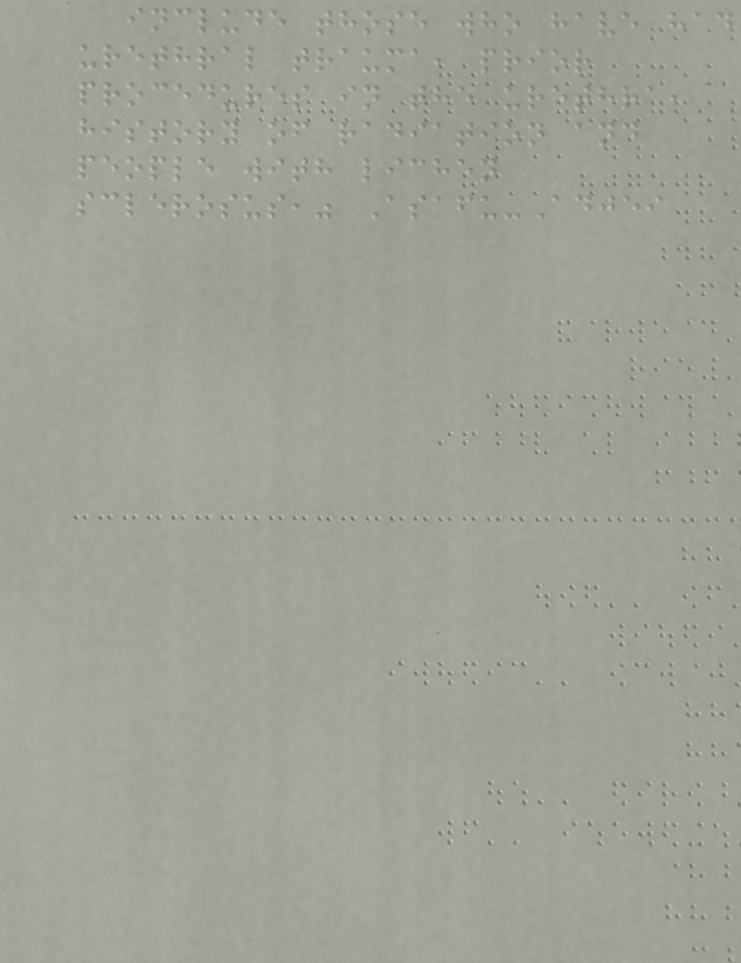include those who have had
urethral trauma, prior
procedures in the urethra,
history of radiation and
people with lichen
sclerosus," Asafu-Adjei
